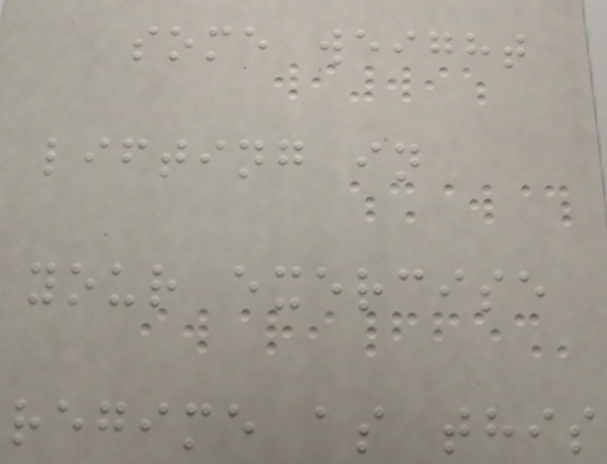some weight
lifting in
your exercise
regime as this
